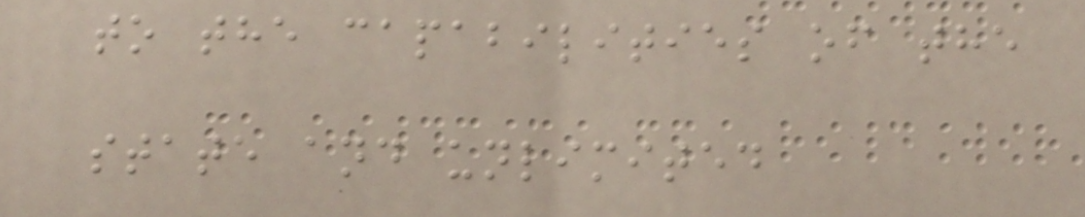to the capabilities of the
state and unlimited
